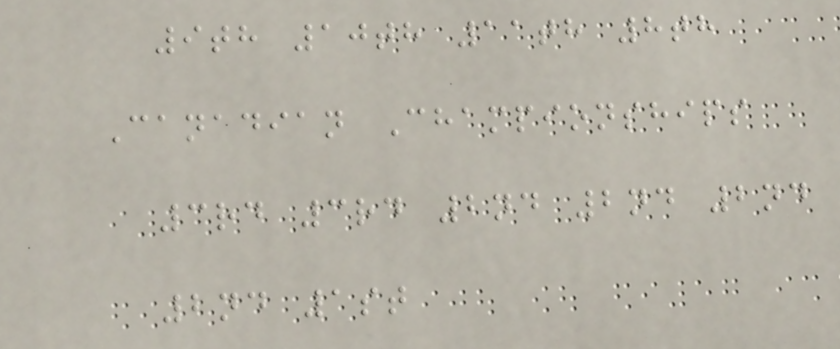9th 10th 11th 8th
Canadian Championships
3rd 3rd 2nd 2nd 2nd
2nd 1st
